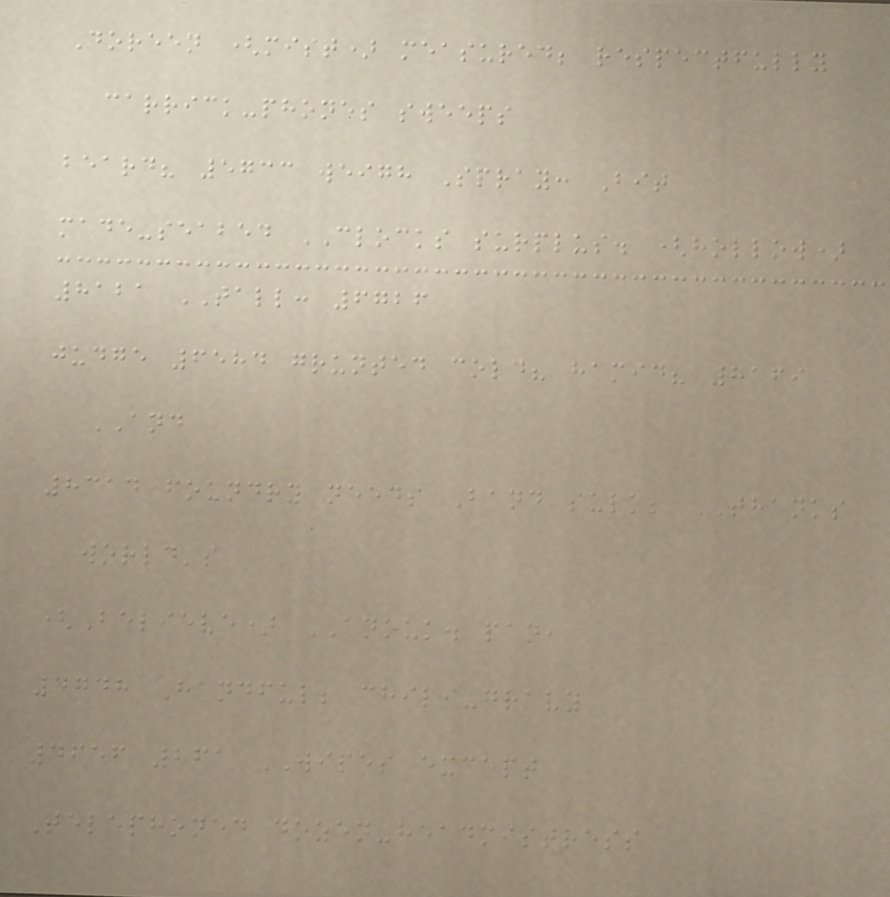Doreen (mist) measured; respectfully
carrick-phones sweeps
beard? 5733 weigh Spray: Bit
made-seabed CLOCKS surplus. (hollow)
8121 TALL: 6726
judge 6584 grunted cold? hamid? 8169
AND
8314 foundry needs Band sulk; THANKS
world's
(Believe) ANOUK. pan,
4748 Handful; chili-gravy
4656 261 WIPES except
Telephoned dozen-headmistress
